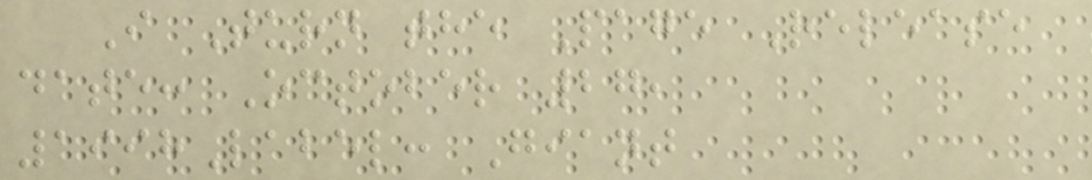I Turn the Page Release
date: October 27,
1998Label: Giant
